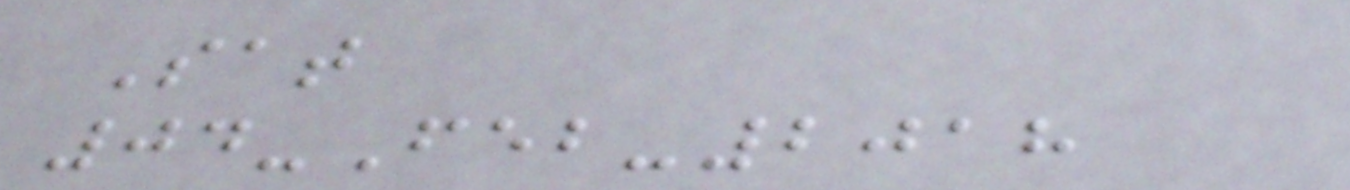Sat
04-Feb-2018
